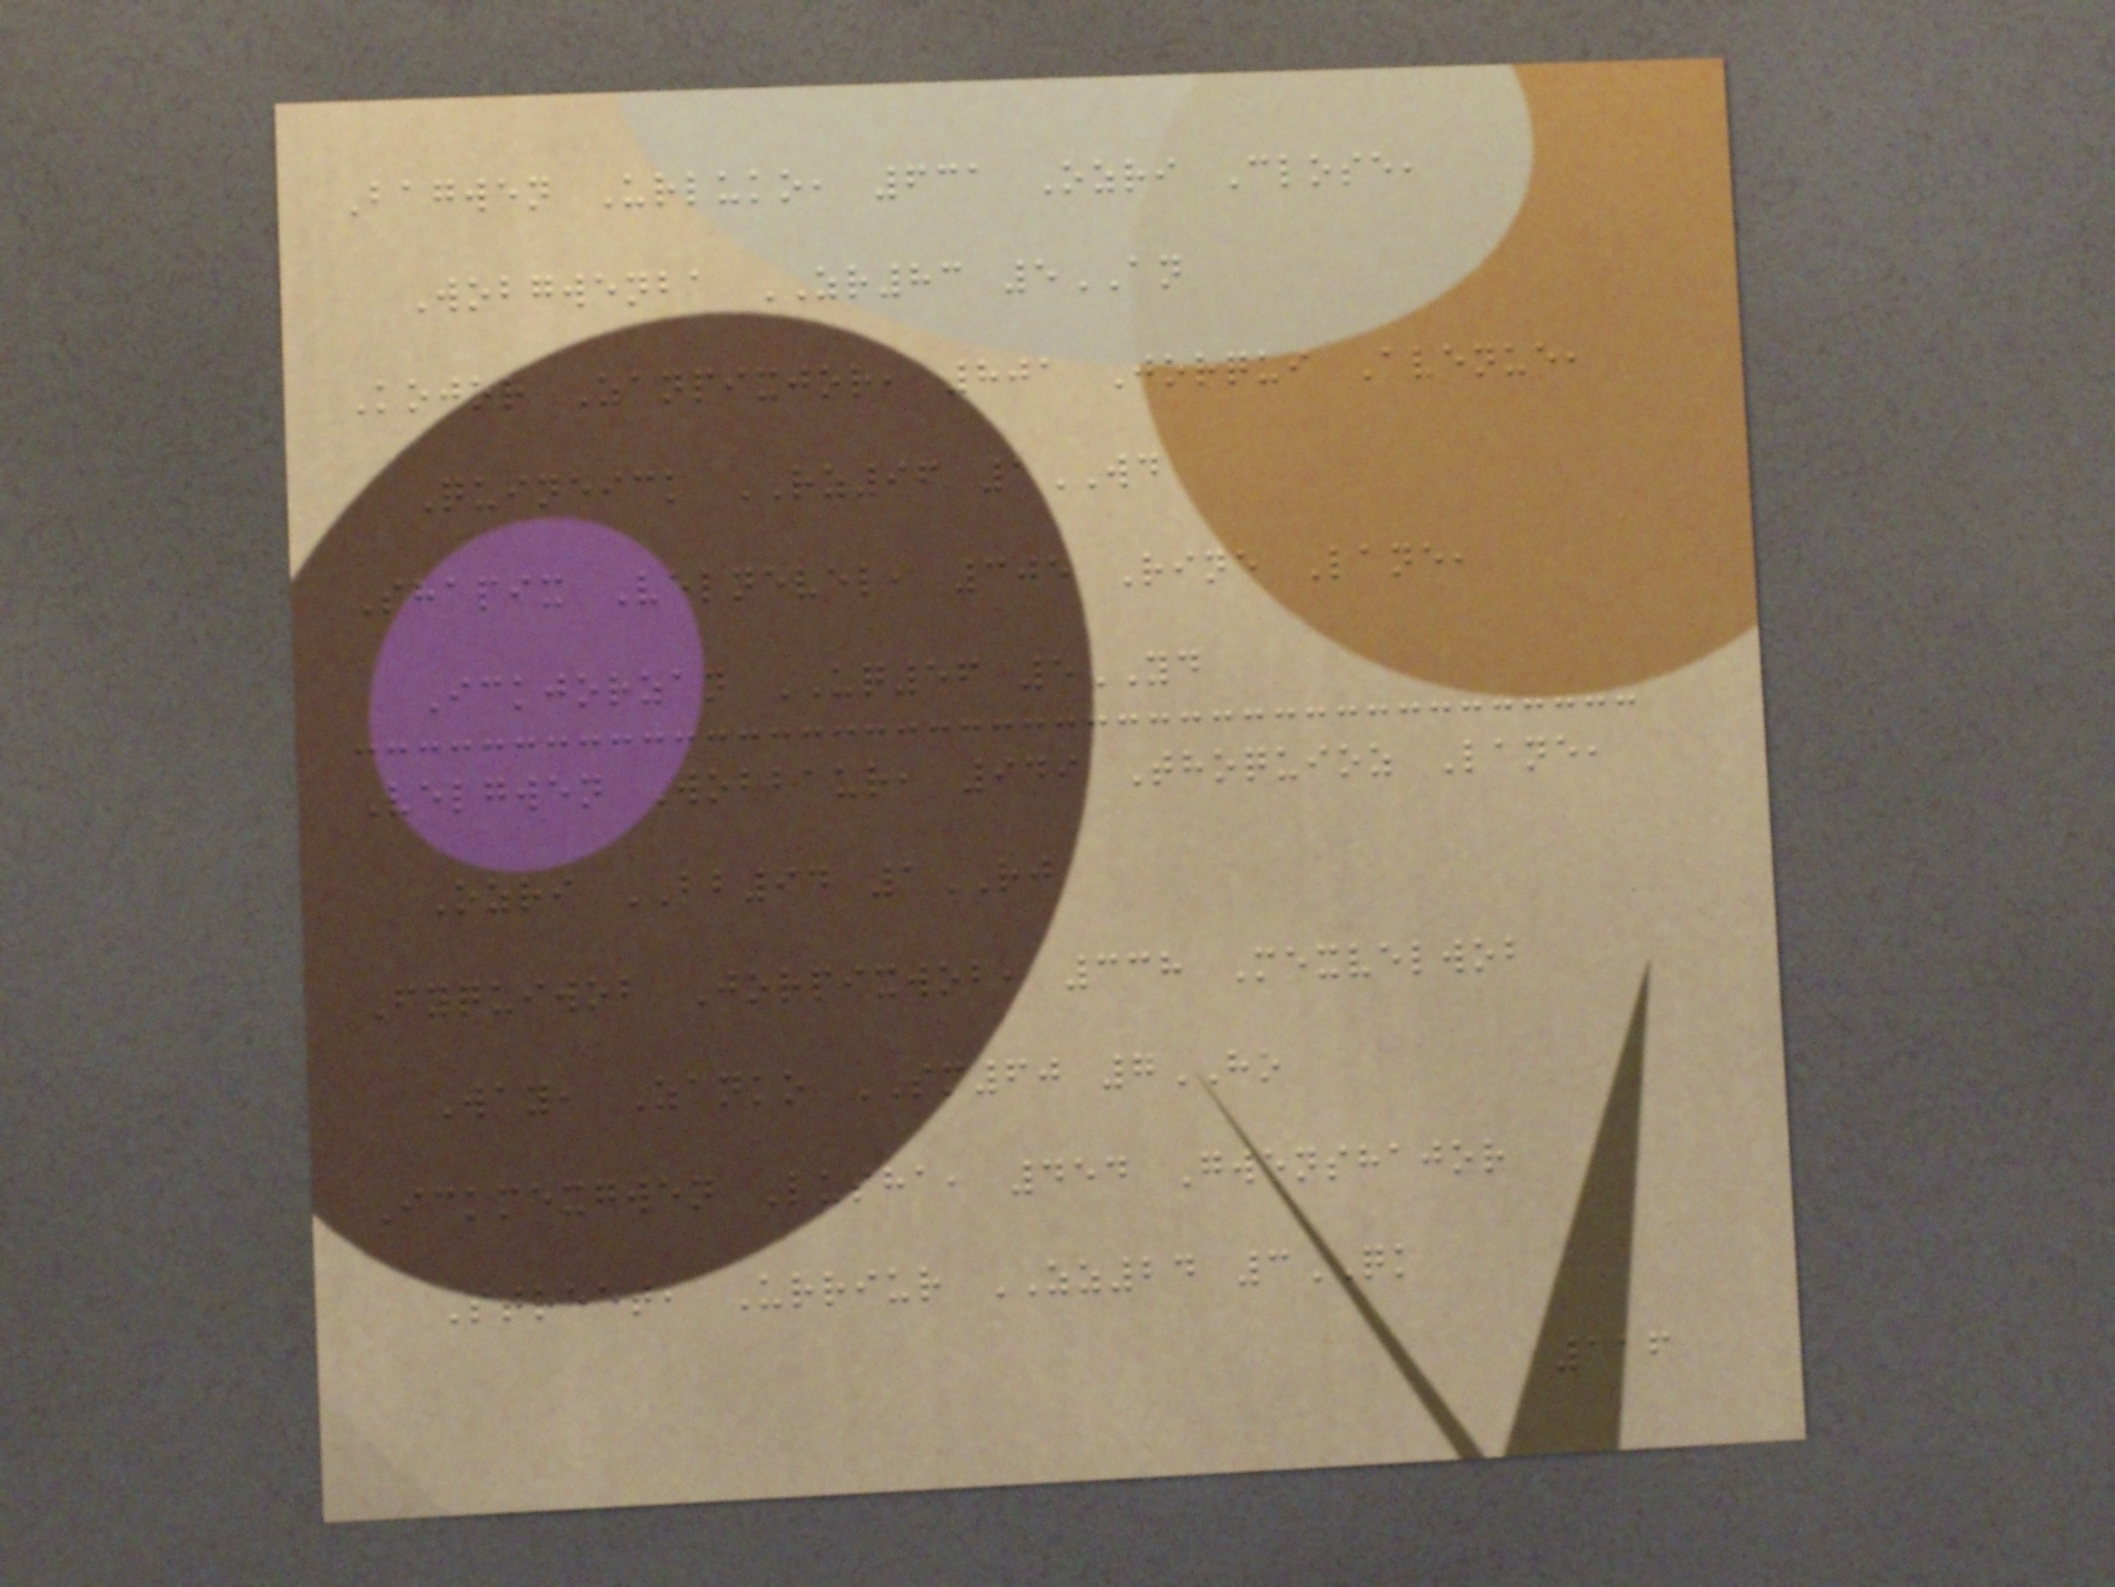Bagwen Urluko, 631 Ozri Close,
Wobgwenba ZR83 5AN
Kojor Zanpixjor, 801 Jorqui Avenue,
Quineick RZ96 1WD
Shapix Velnevel, 305 Rine Lane,
Ickjorzan UQ56 5YD
Velgwen Wobbaur, 949 Thoquioz Lane,
Ozri BB94 1RJ
Fyquiwob Jorpixwob, 338 Mexvelwob
Way, Zanko SM60 7HO
Ickmexgwen Lusha, 454 Gwenshajor
Street, Urriur ZZ24 3QK
116
